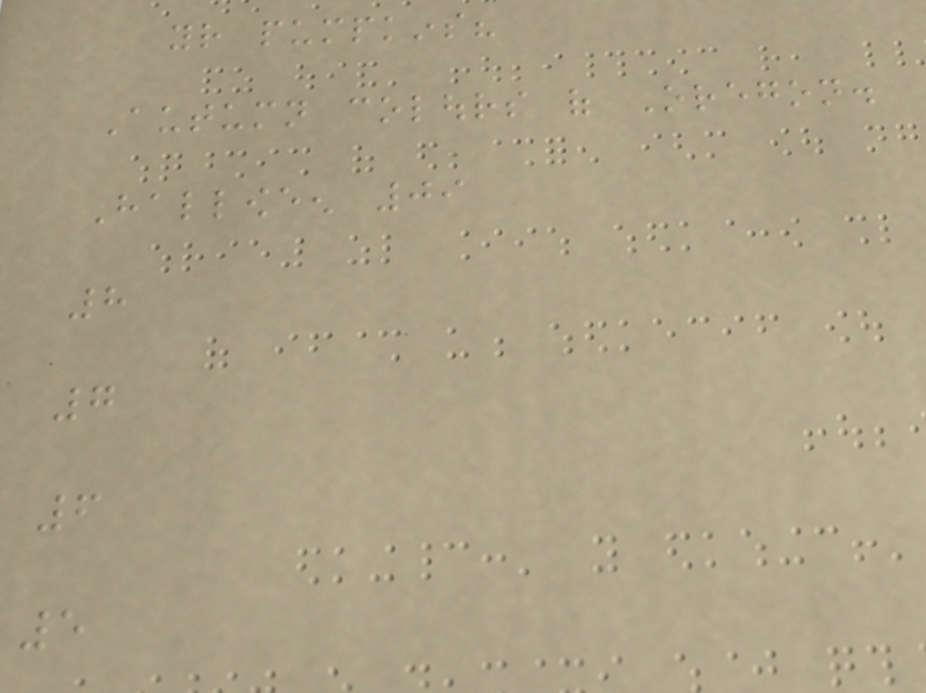your pumpkins?
Autumn colours of Oregon.
Halloween 09
8
7
6
5
